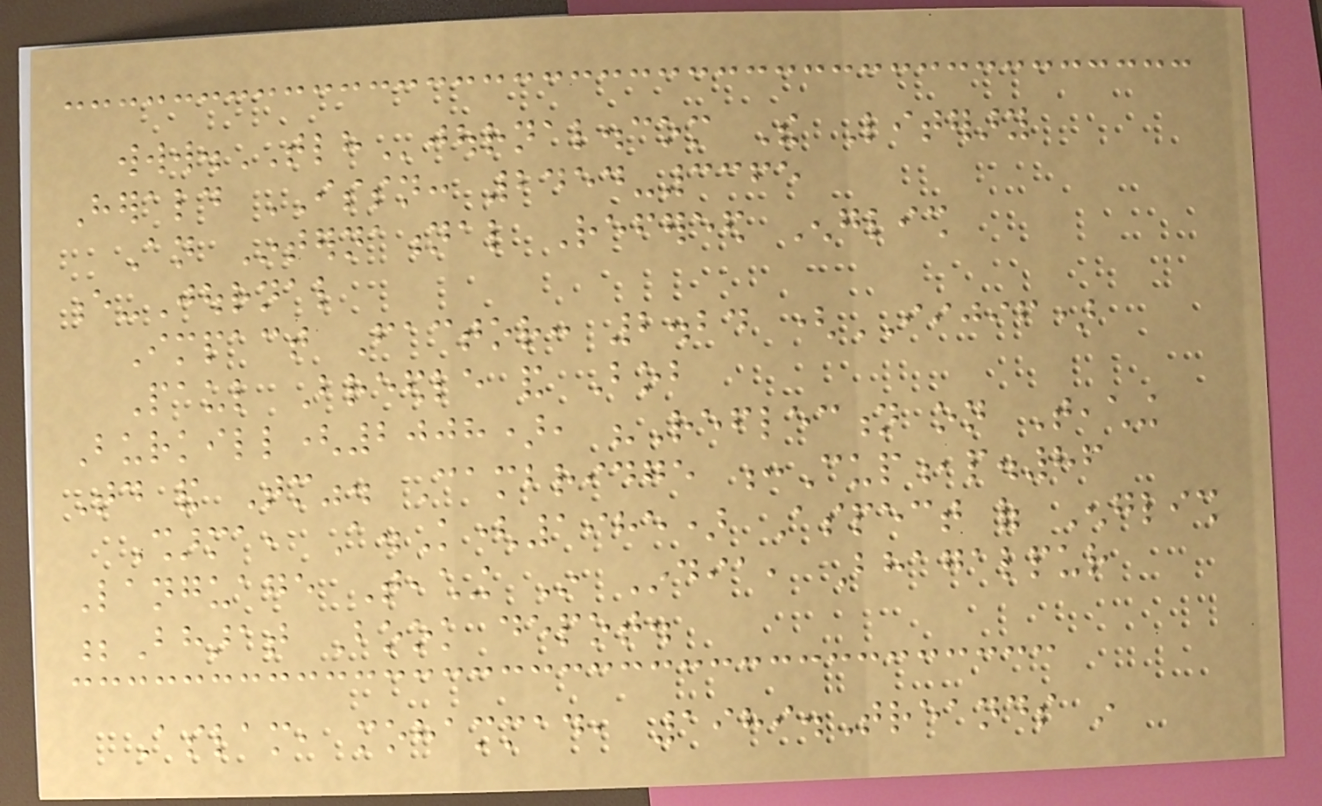www.TLHjournal.com The Literary
Herald ISSN: 2454-3365
An International Refereed English
e-Journal
Impact Factor: 2.24 (IIJIF)
Paul Breedle and Bob
Burkill(2008), "Reflection on Teaching
Today and Tomorrow". Cambridge :Cup,p.86
Sharma, A.K(1985) Aspect of English
Language Teaching In India, Bhagalpur
;Bharat Book depot.
Aslam, mohammad, 1989.Treands in
